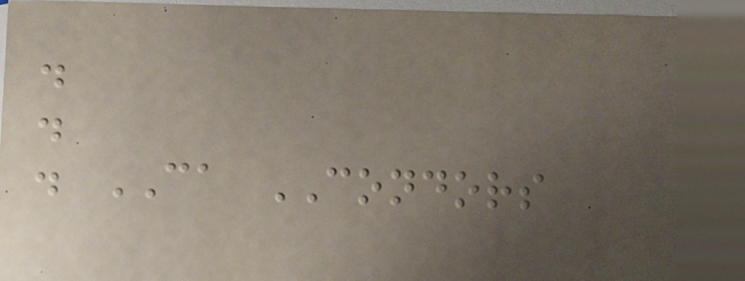.
.
. CA CONDORS
